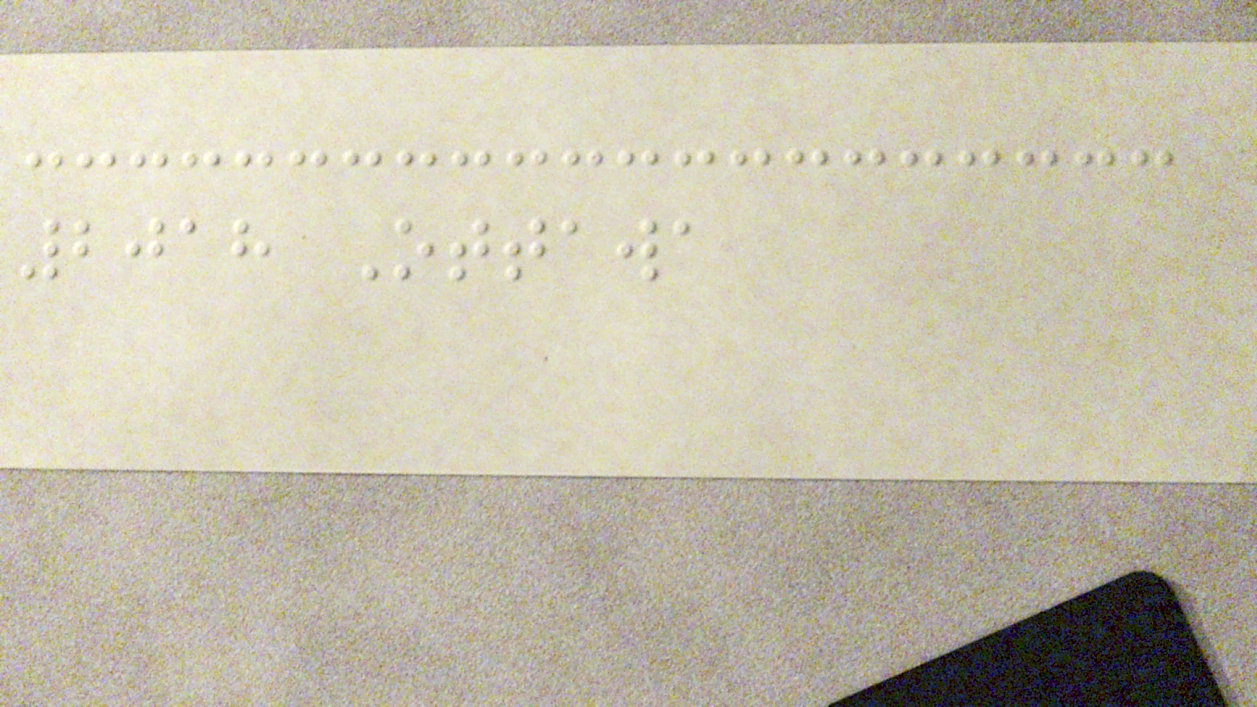2018 Ottawa
